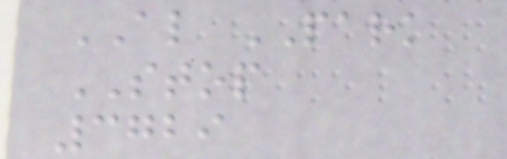AL PARK
STOP
3729
